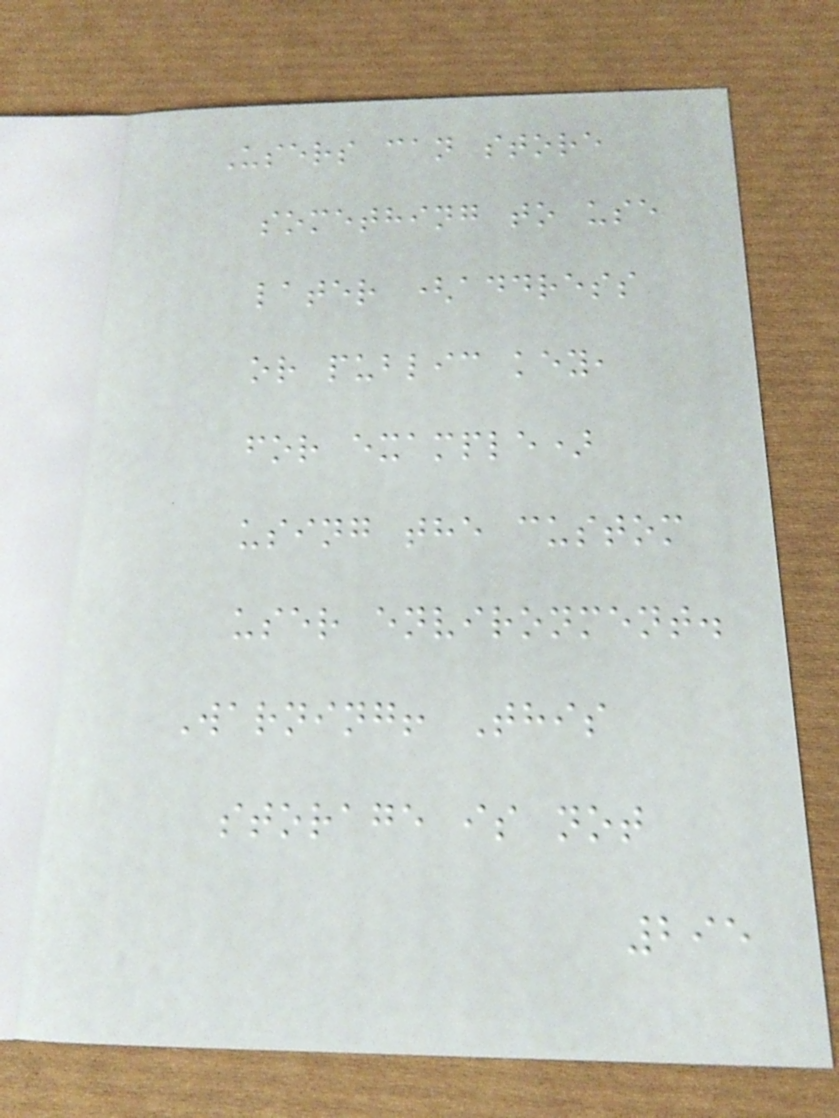Users can store
something to use
later (address
or public key,
for example)
using the custom
user environment.
Warning! This
storage is not
295
